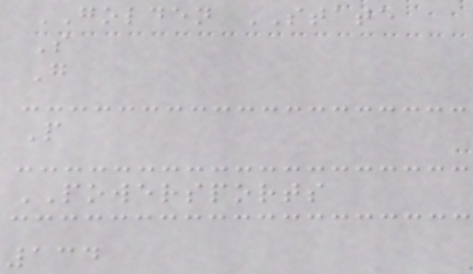GOLDEN STATE
S
G
P
POWERSPORTS
134
